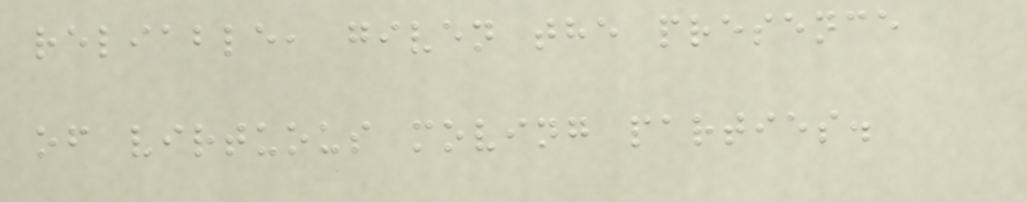reliable, given the presence
of virtuous moving parties.
